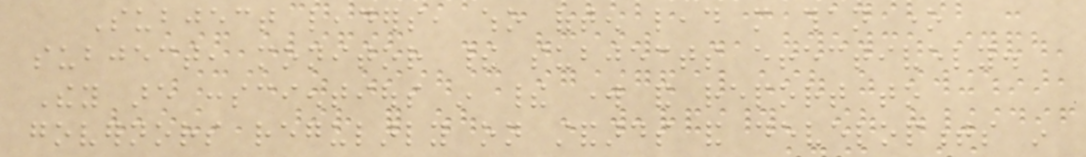Subject leaders, who often lead more than one
subject, monitor their subjects effectively.
They are conscientious in their work and report to
governors regularly on standards and developments in
